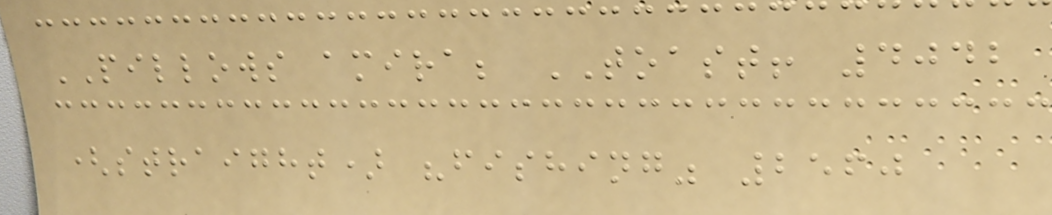PILLOWS amira; TOAST! 4042
(straight) "fishing" 2560
